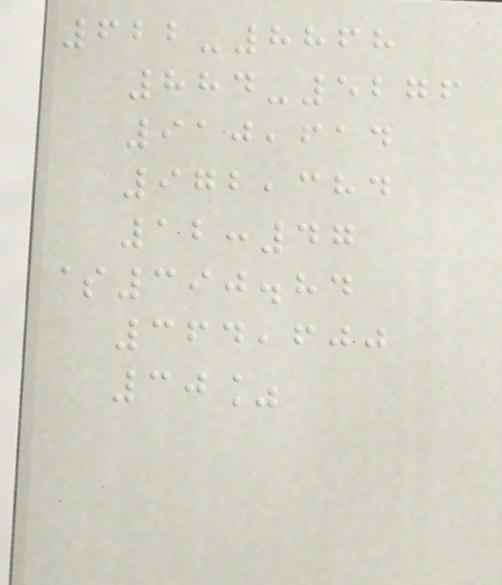622-8868
884-5276
910,614
972,384
12:47
$390.84
364,600
30%
